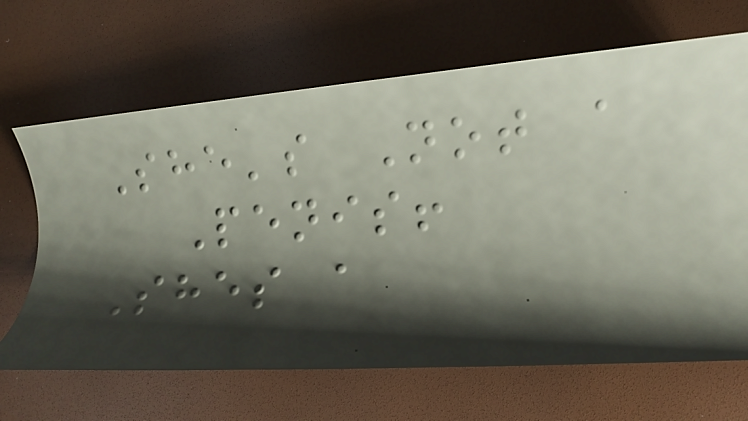She's Not a
Penis!
Shes a
